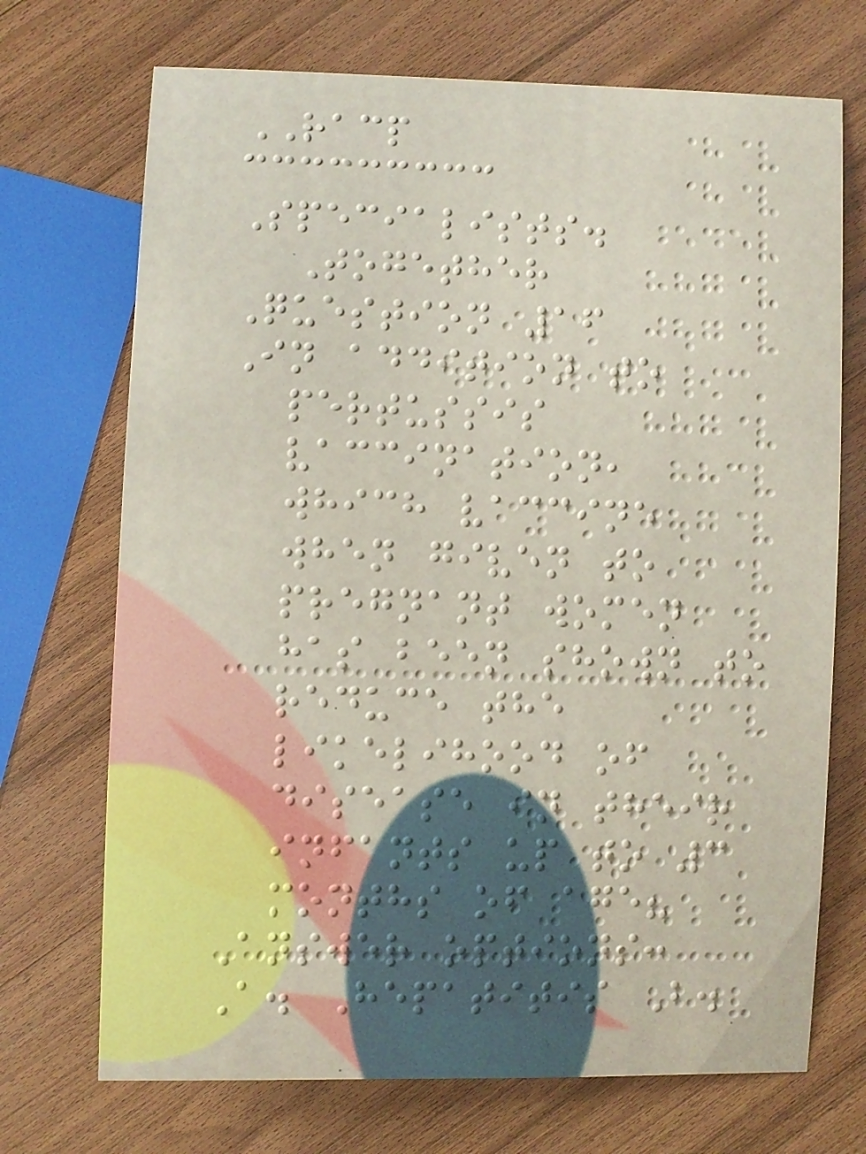RACP
Specialists.
Together
Question 16
In addition to
pertussis
vaccination,
which vaccine
when given to
pregnant women
has been shown to
reduce the
likelihood of
disease in their
infants up to 3
months of age?
Answer options:
A. Hepatitis B.
